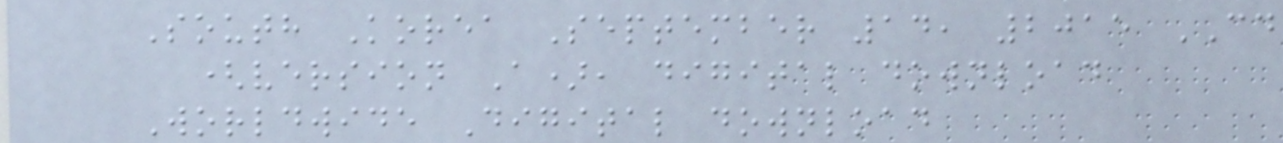South Korea September 14, 2015 CD
(version A), digital download
Worldwide Digital download
